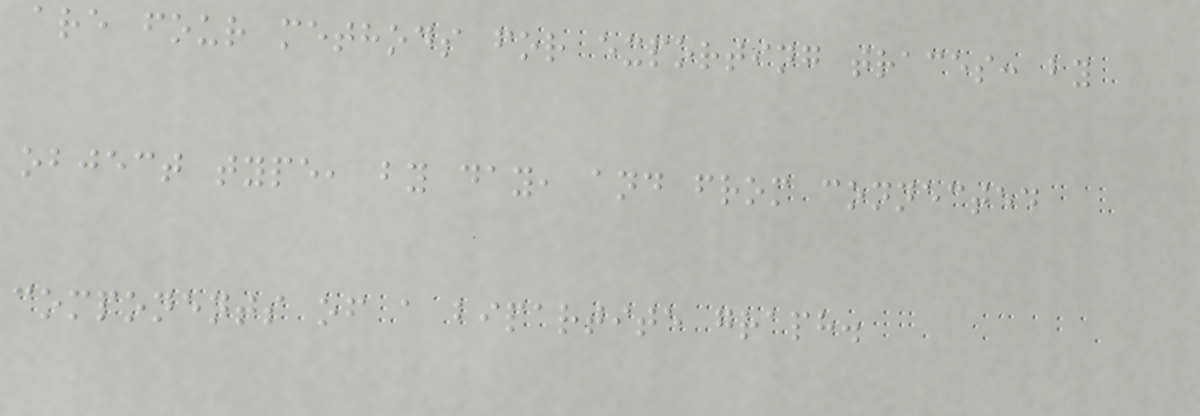are four methods for exporting traces: by
object type, by day, and from connected
components of a bipartite graph.
